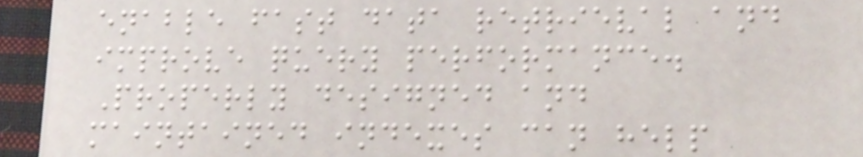enable fast data retrieval and
improve query performance.
Properly designed and
maintained indexes can help
